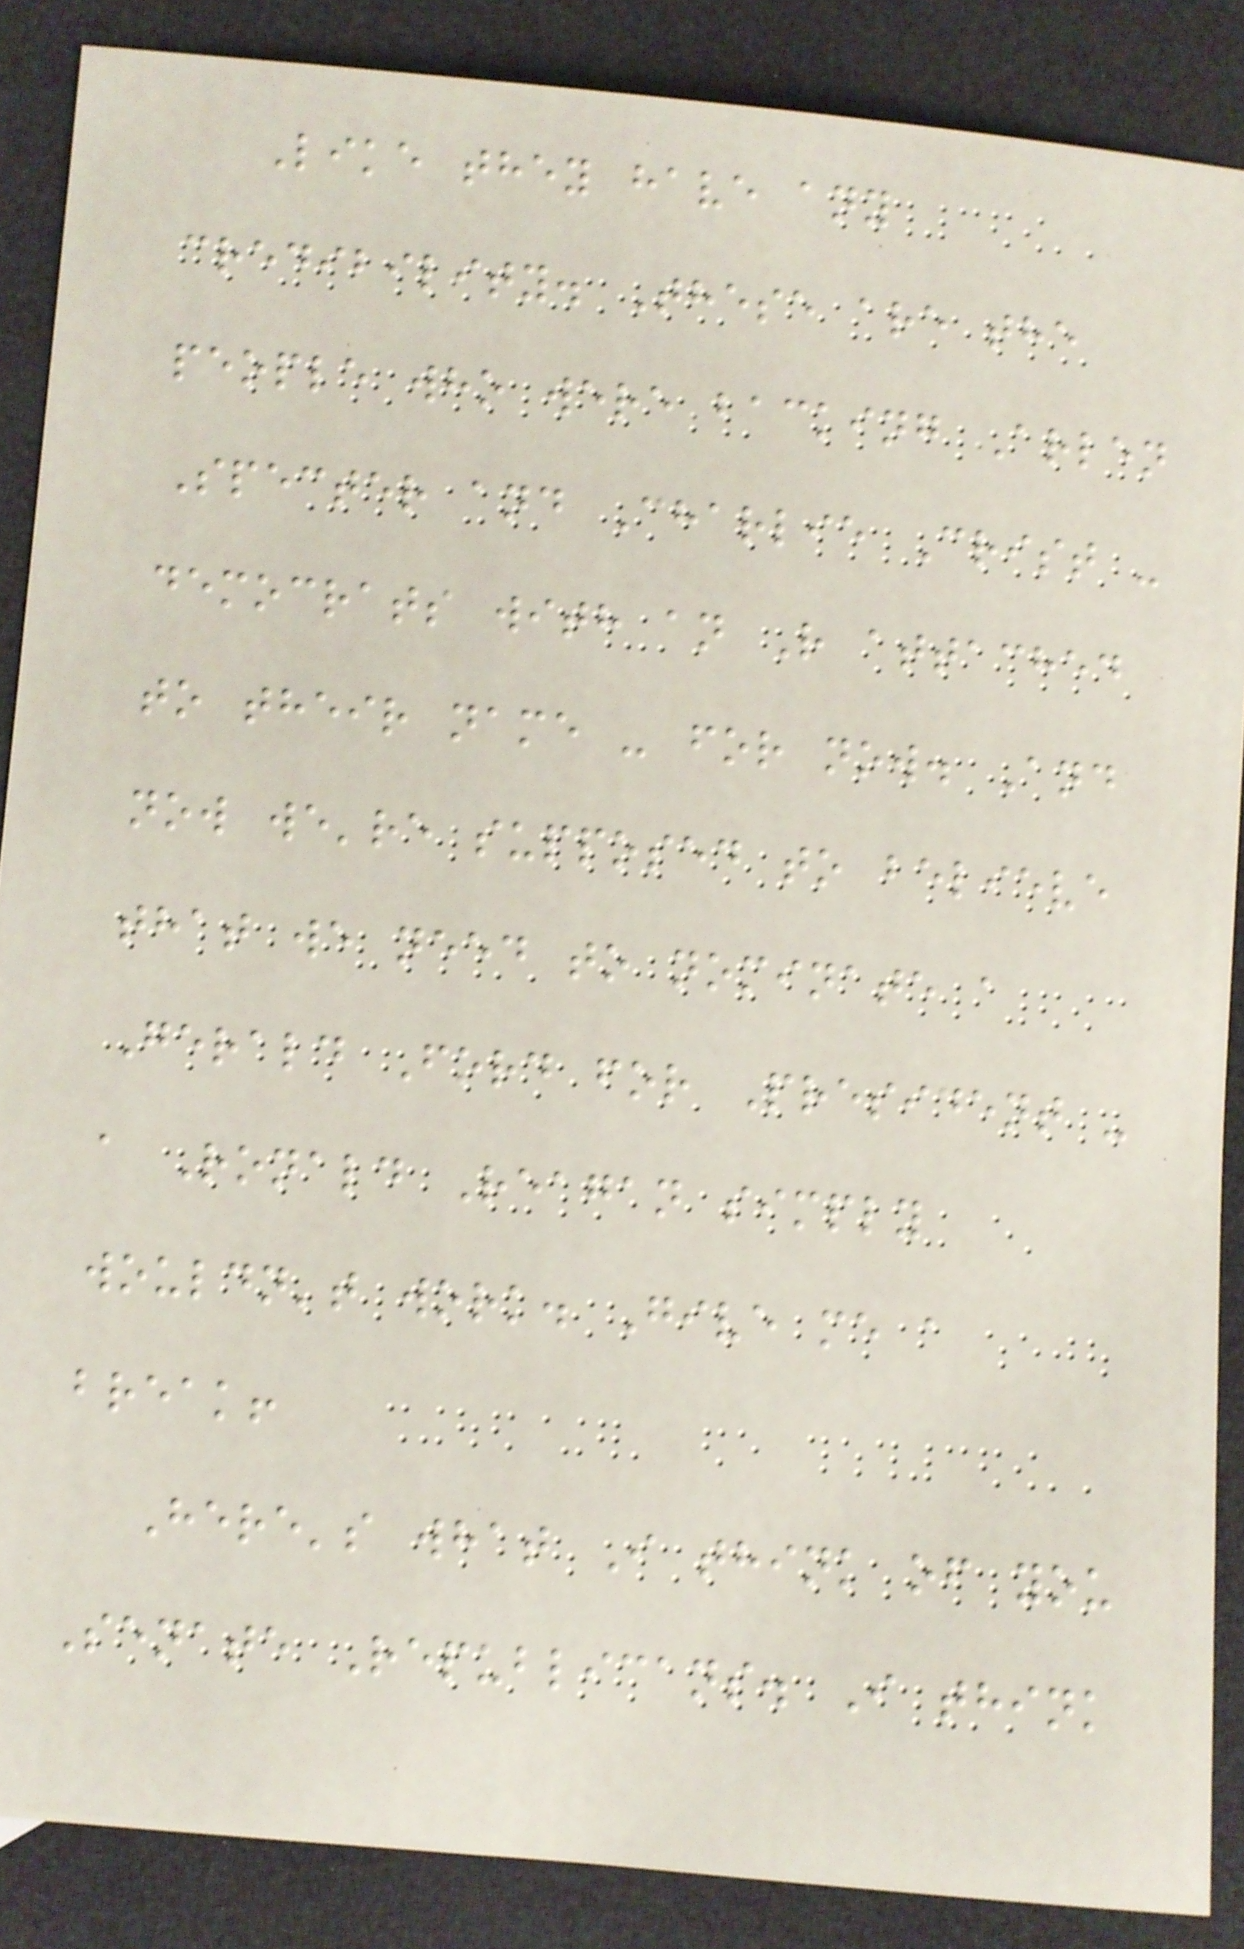Like they have any
credibility. These are the
people who were backing Arlen
Specter and Charlie Crist -
democrats with an R attached
to their name - for now. And
now we're supposed to believe
that we need to nominate a
Gerald Ford for President -
a Ronald Reagan simply
wouldn't work. Give me a
break!
Here's what I think of you
Senate Republicans. I think
